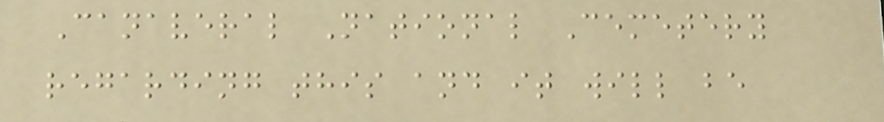Canaveral National Cemetery
regarding this and it will be
